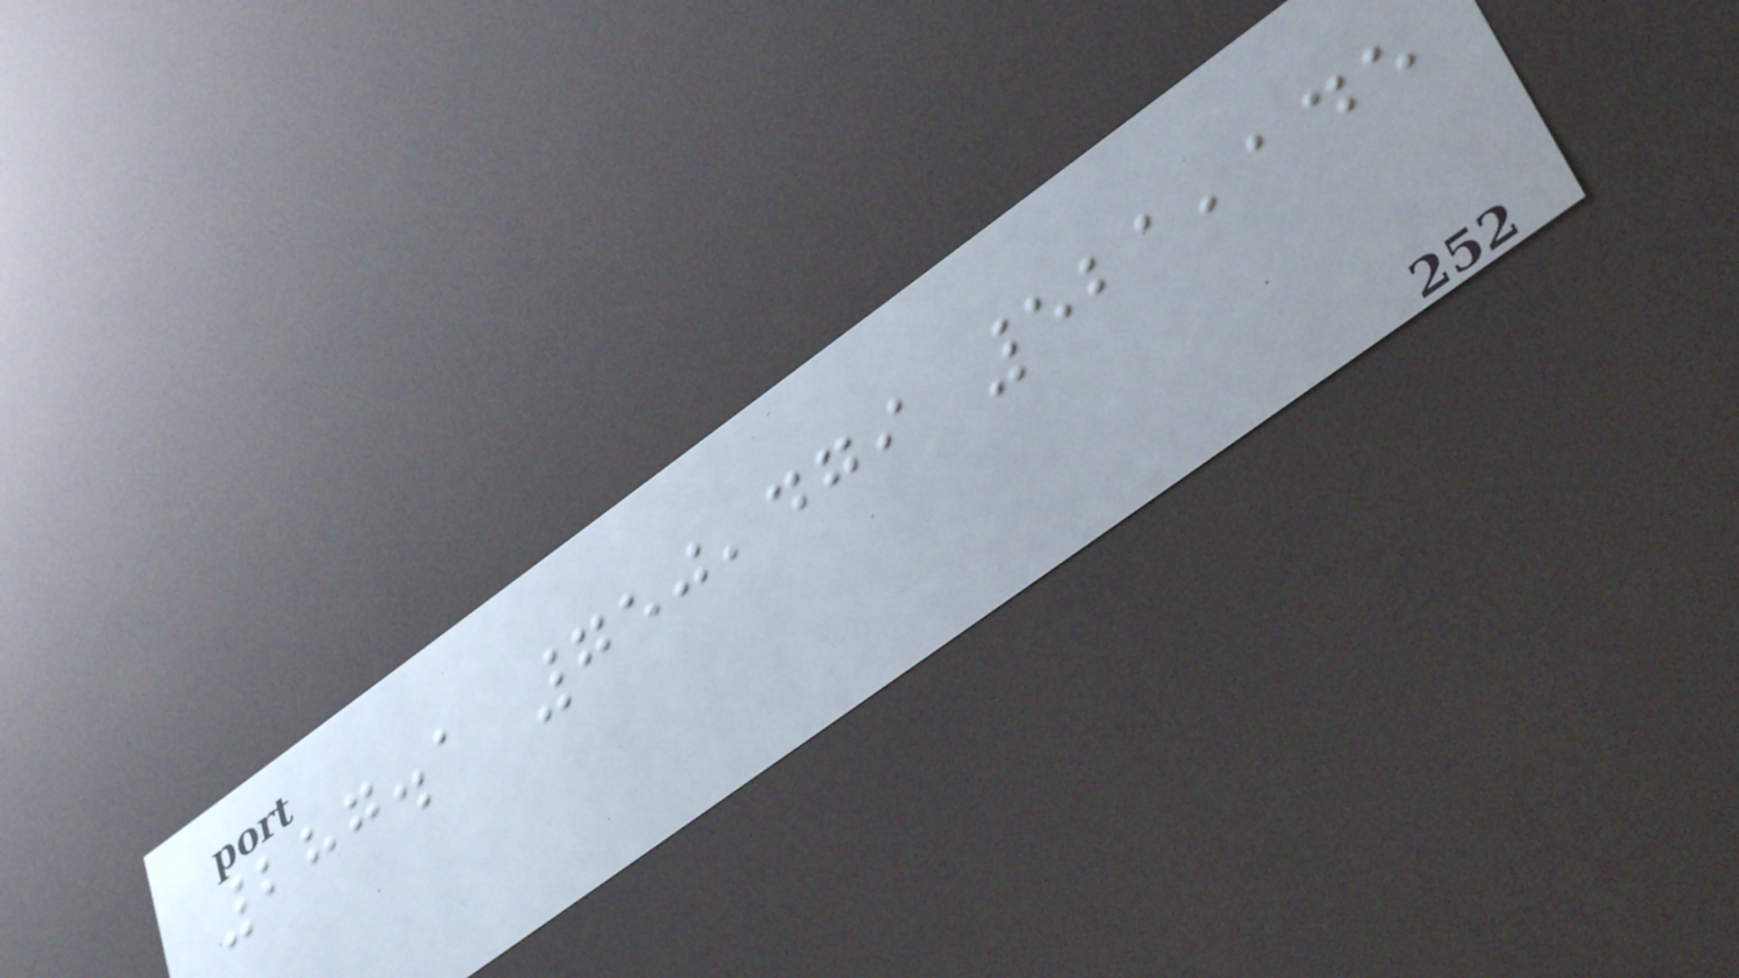287.1 750,479 521,145
